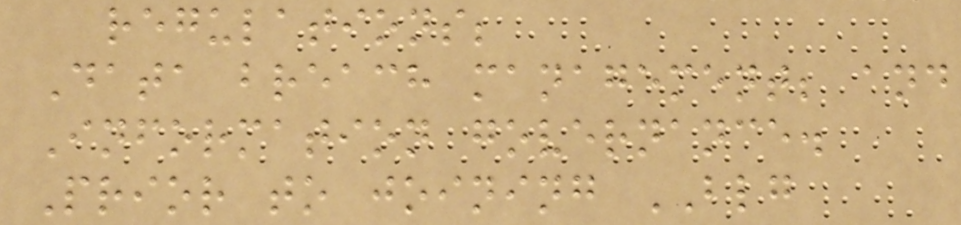regulations;
Data breach management; and
Information governance.
Prior to joining BLG
